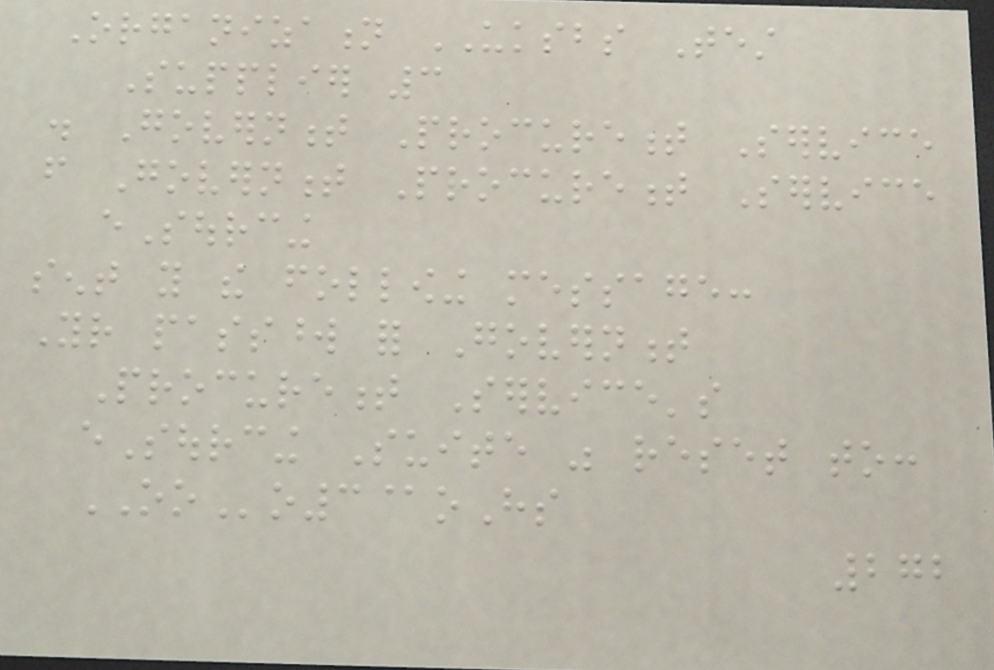Organization UKSBS Test
Supplier 3
. Government Procurement Service
from Government Procurement Service
eSourcing
sent you the following message:
Your password for Government
Procurement Service's
eSourcing Suite was reset to:
OOo3@oHs
272
